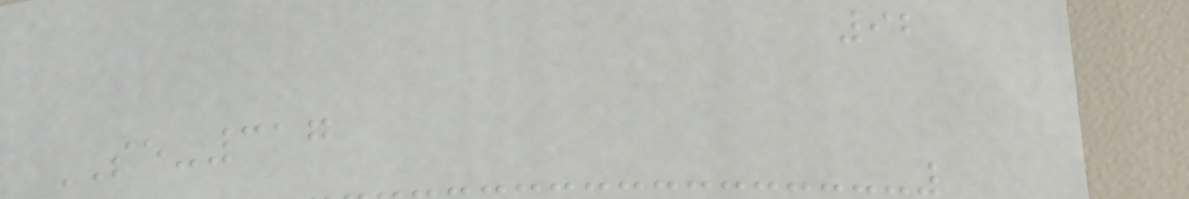92
SE-317
